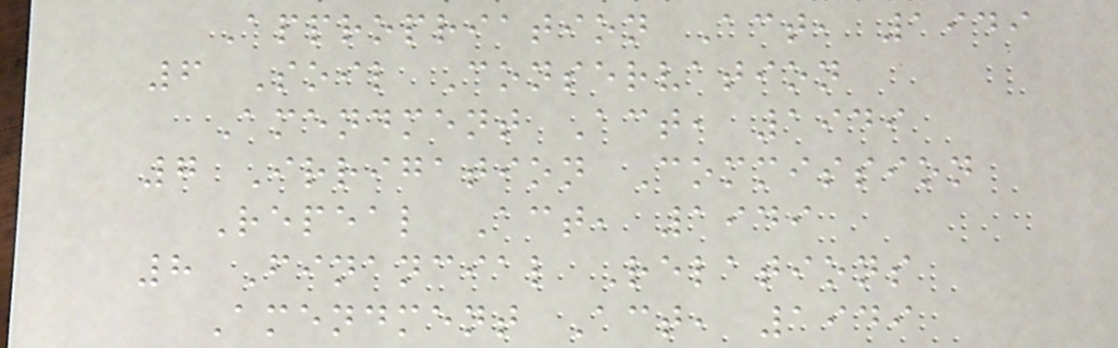Appropriation Act, 1949
6 Soil Conservation
Amendment Act, 1949
7 Irrigation Commission
Repeal Act, 1949
8 Financial Relations
Amendment Act, 1949
